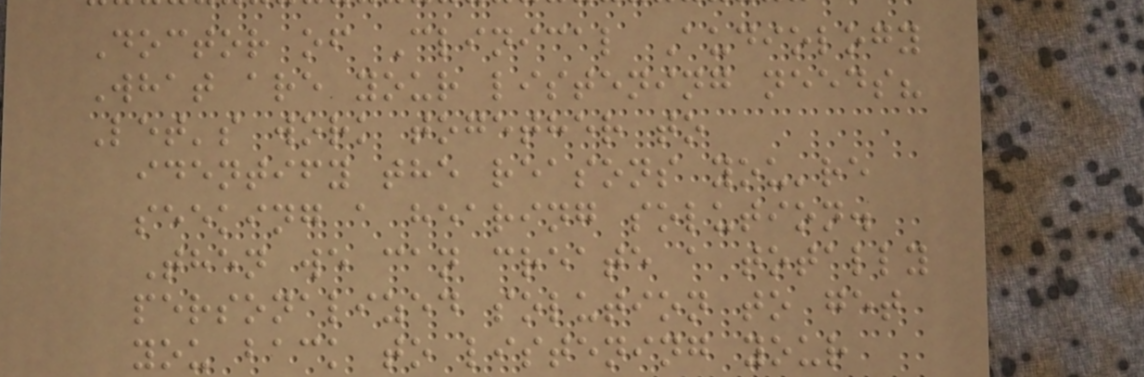Doctor of Clinical Audiology
What are your listening needs?
Let's work together to
identify the reasons you're
seeking a hearing solution.
Then we can create a totally
personalized solution to get
you back to listening your
